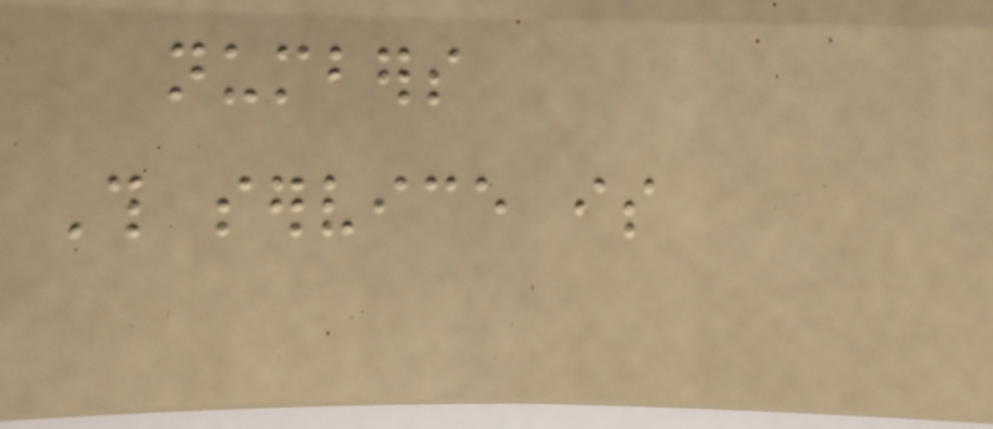numbers
This service is
